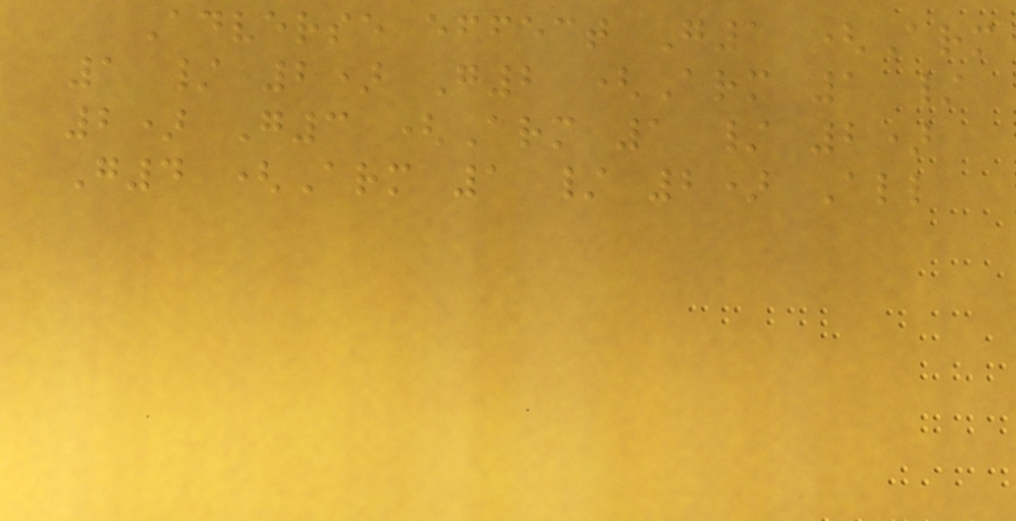Adverse effect G1 (Arm
1 / 2) G2 (Arm 1 /
2) G3 (Arm 1 / 2)
G4 (Arm 1 / 2) All
